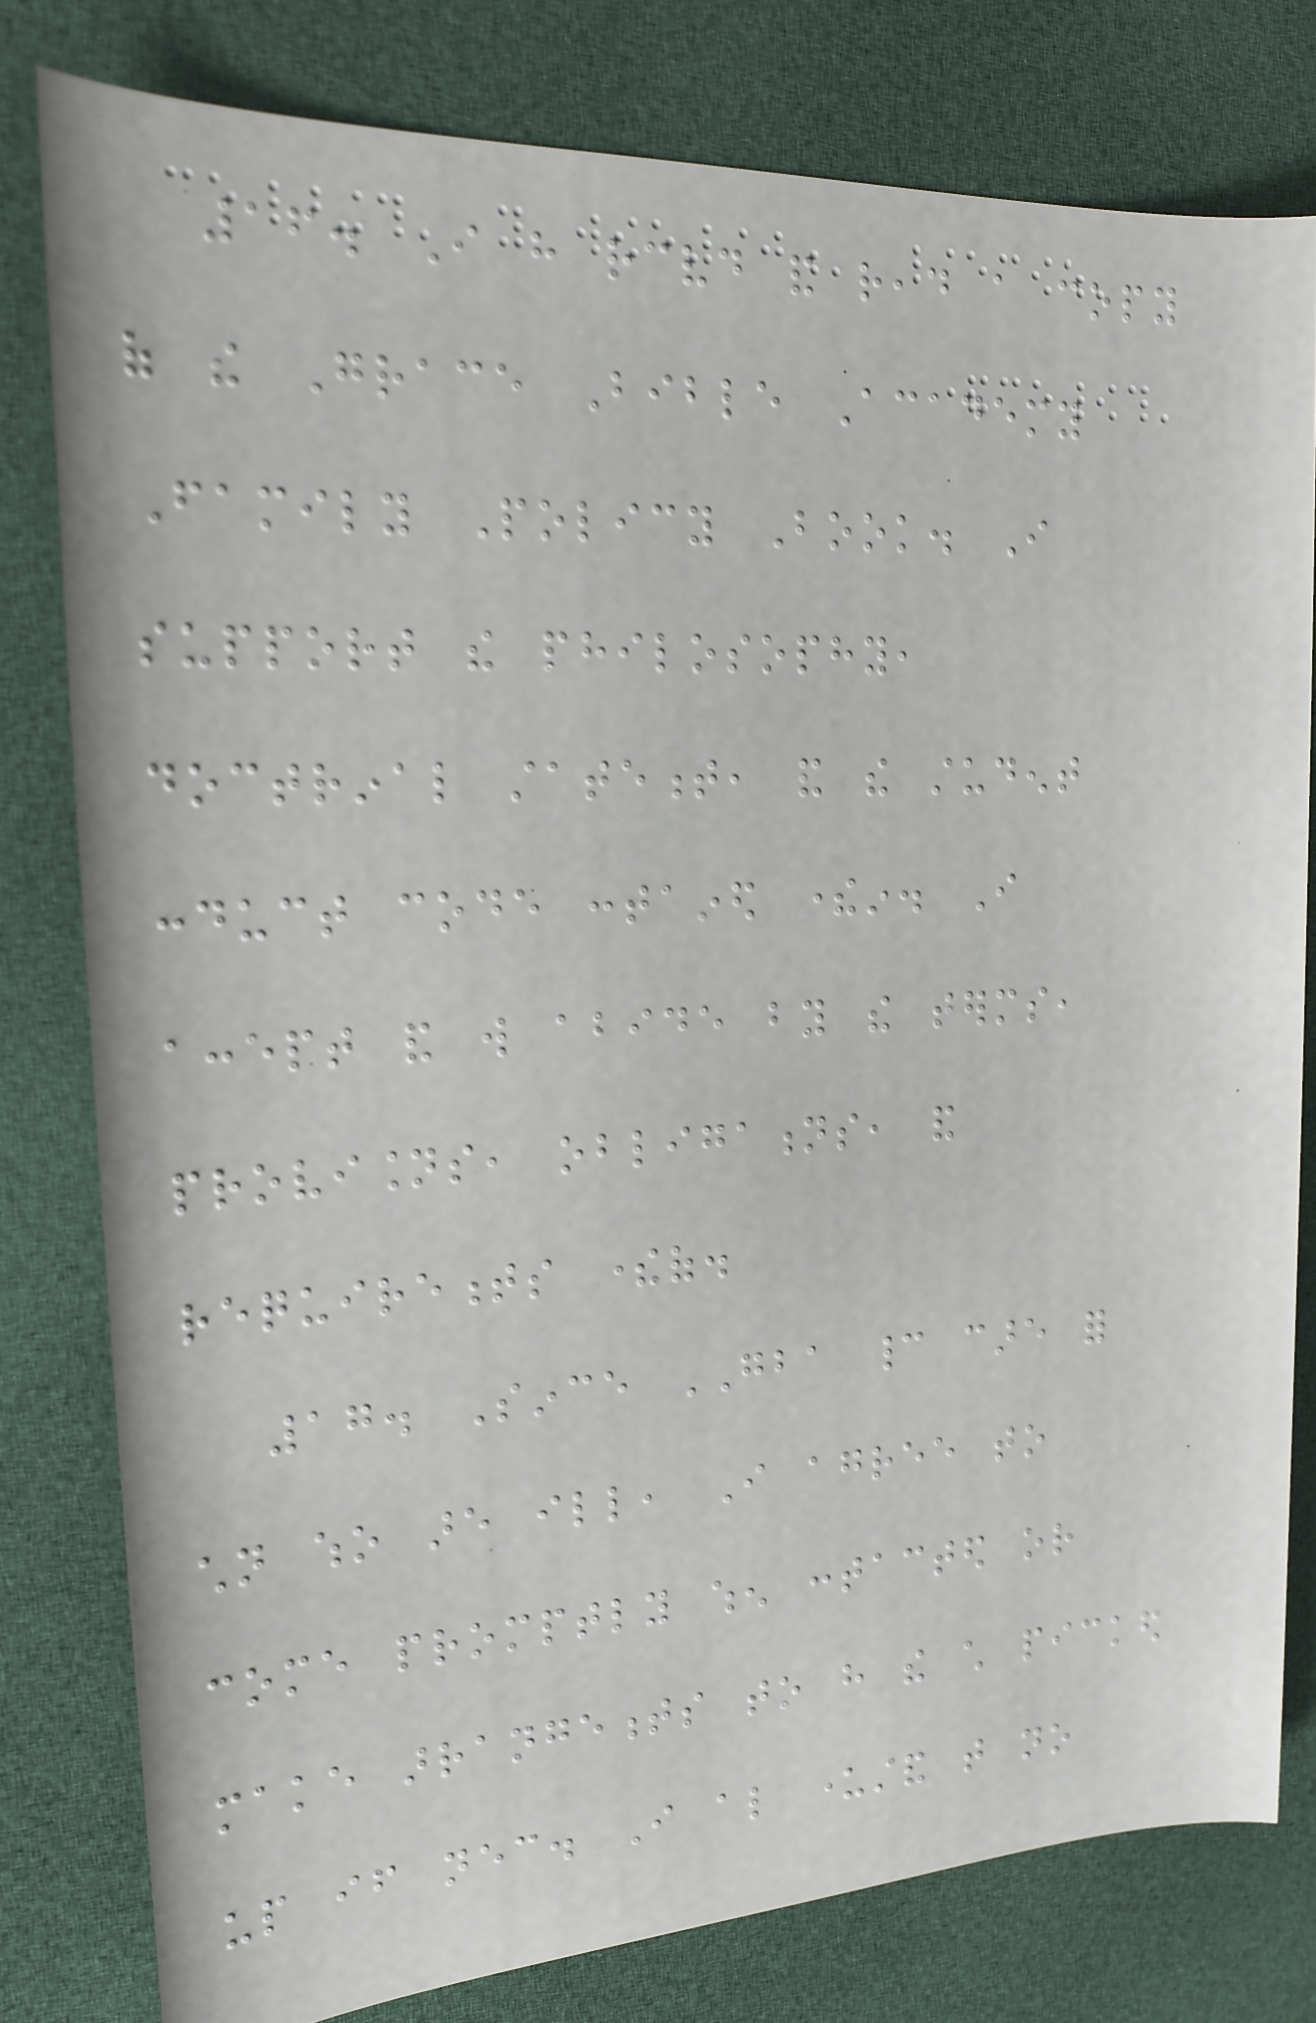16. I have received and read a copy
of the Grace Bible Academy
Family Policy Book. I
support the philosophy,
doctrinal statement, and the student
conduct code contained therein. I
accept and will abide by the terms,
provisions, obligations, and
requirements thereof.
17. Since GBA cannot care for
children who are ill, I agree to
come promptly when contacted or
make arrangements to have the child picked
up if necessary. I also understand that no
